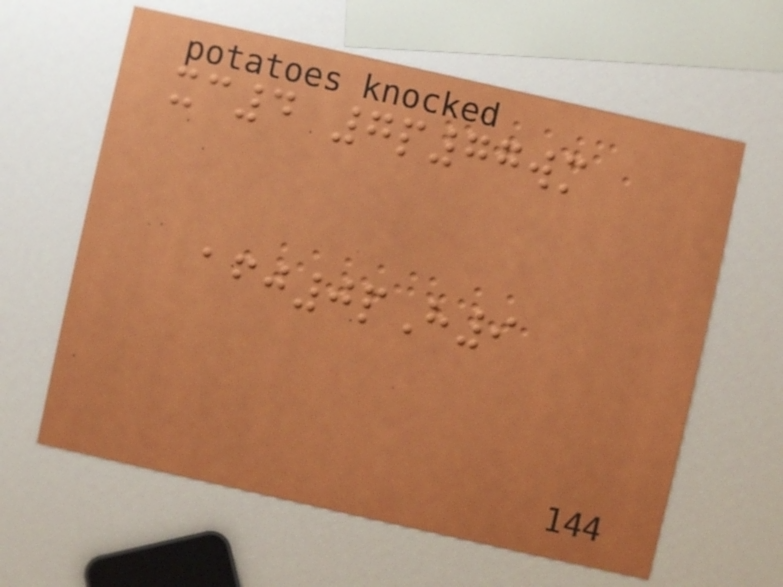xc4 7p77wm
afj0pH9
